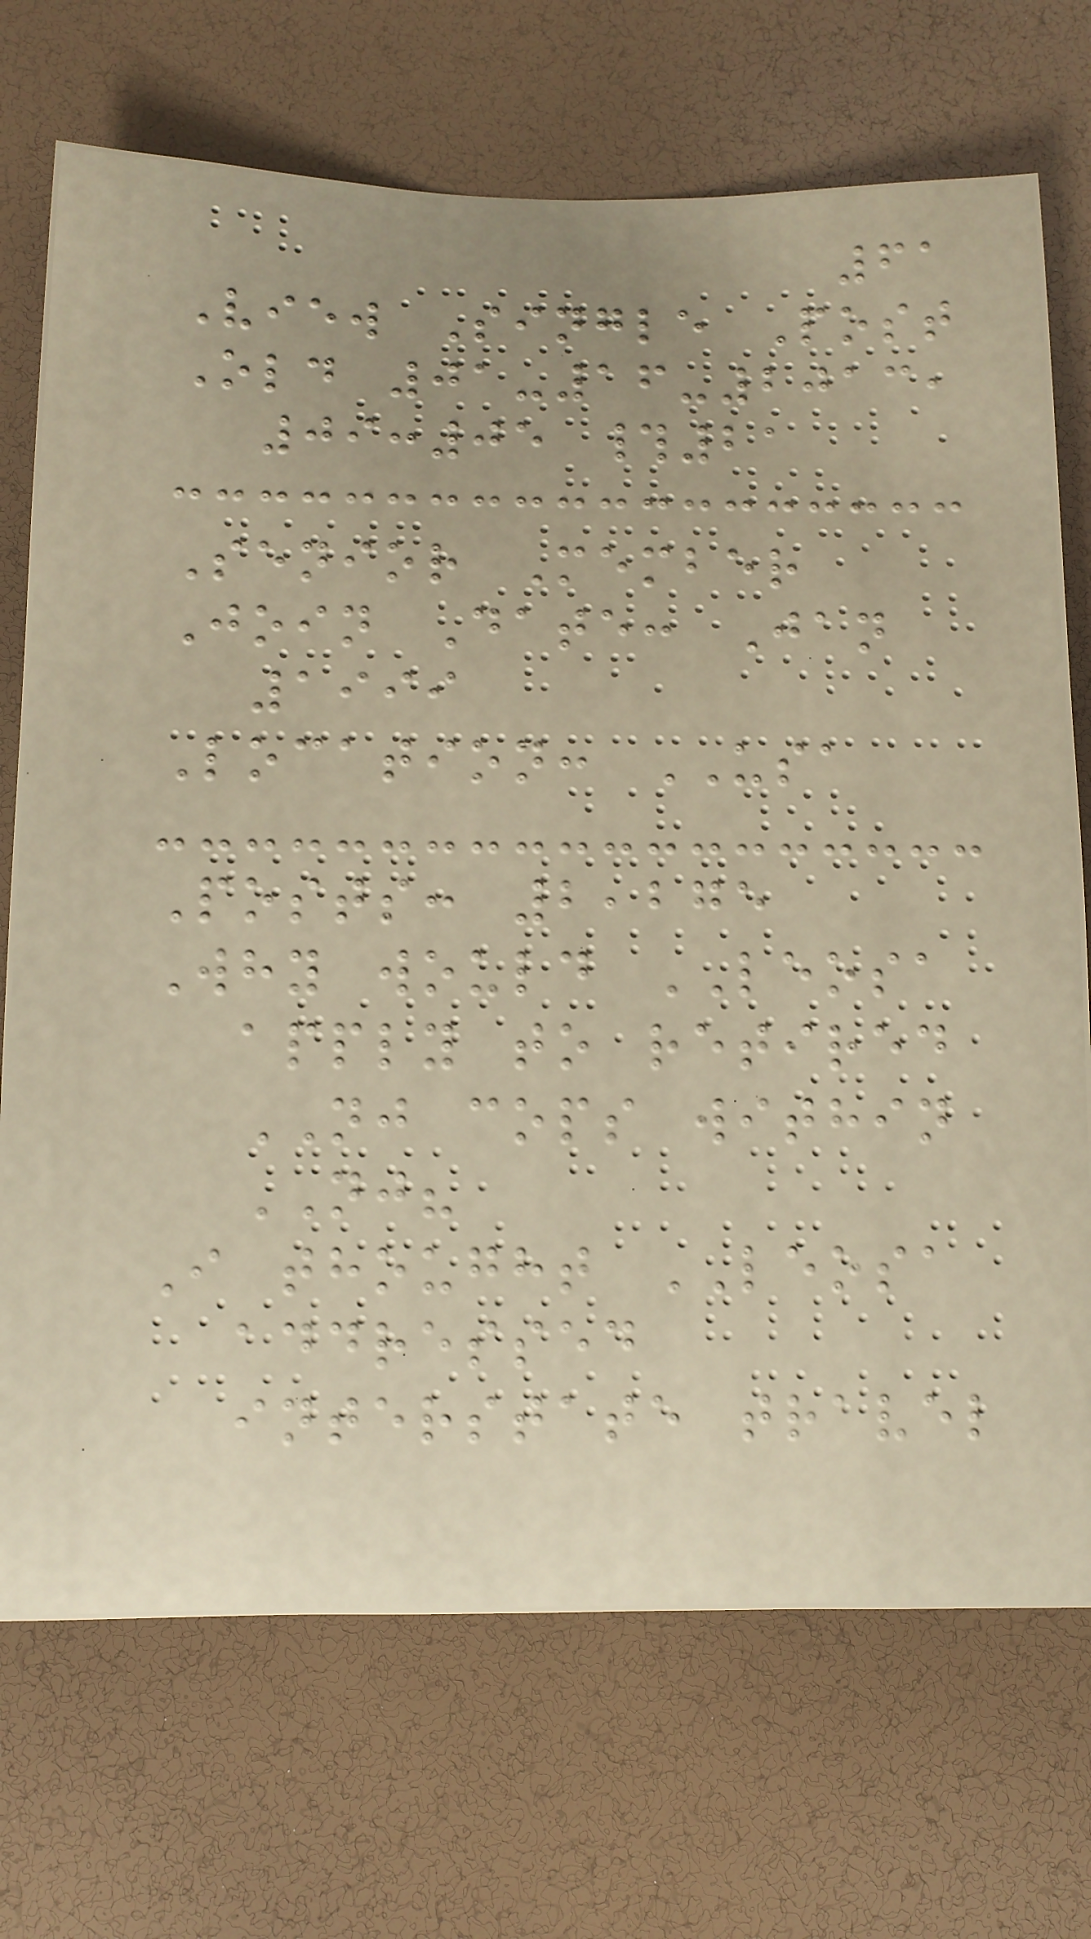61
View Single Post
Old 01-16-2013,
09:05 #21
Senior Member
Join Date: Jan
1999
Location: USA
Posts: 2,275
Why would LEOSA
apply to retired
NJ cops within
NJ?
I thought LEOSA
addressed
interstate travel
